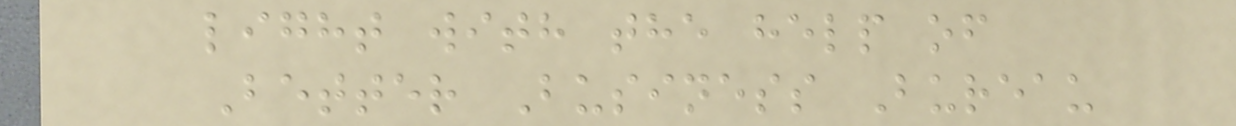light with the help of
Better Business Bureau
